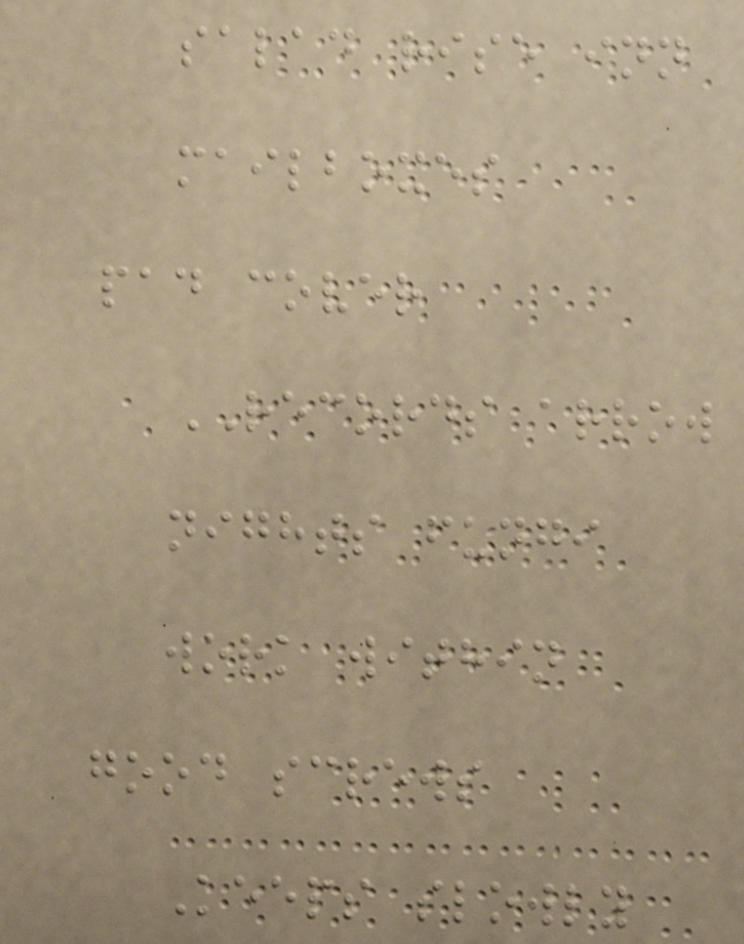salad rise inn
mailboxes
pad cover
RECORDS arrow
nights fungi
work within
good screws
Keeps slowly
